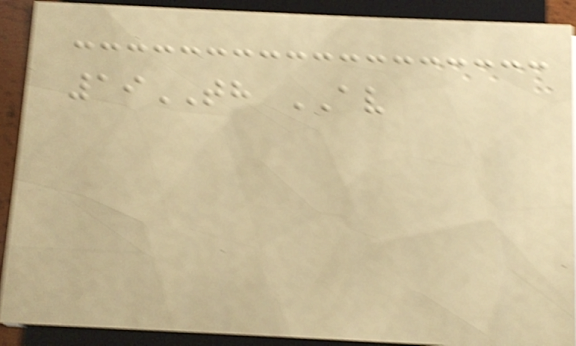19TH AV
